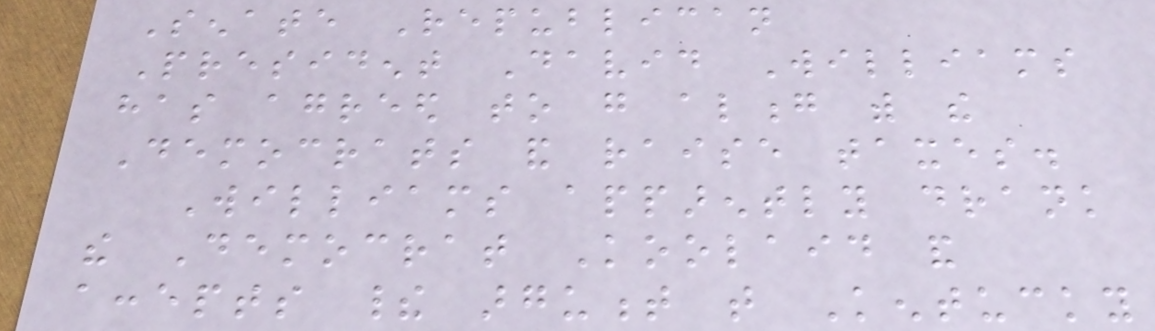Senate Republican
President David Williams
has agreed to go along with the
Democrats and raise taxes.
Williams apparently drank
the Democrat Koolaid and
accepts their argument that Kentucky
